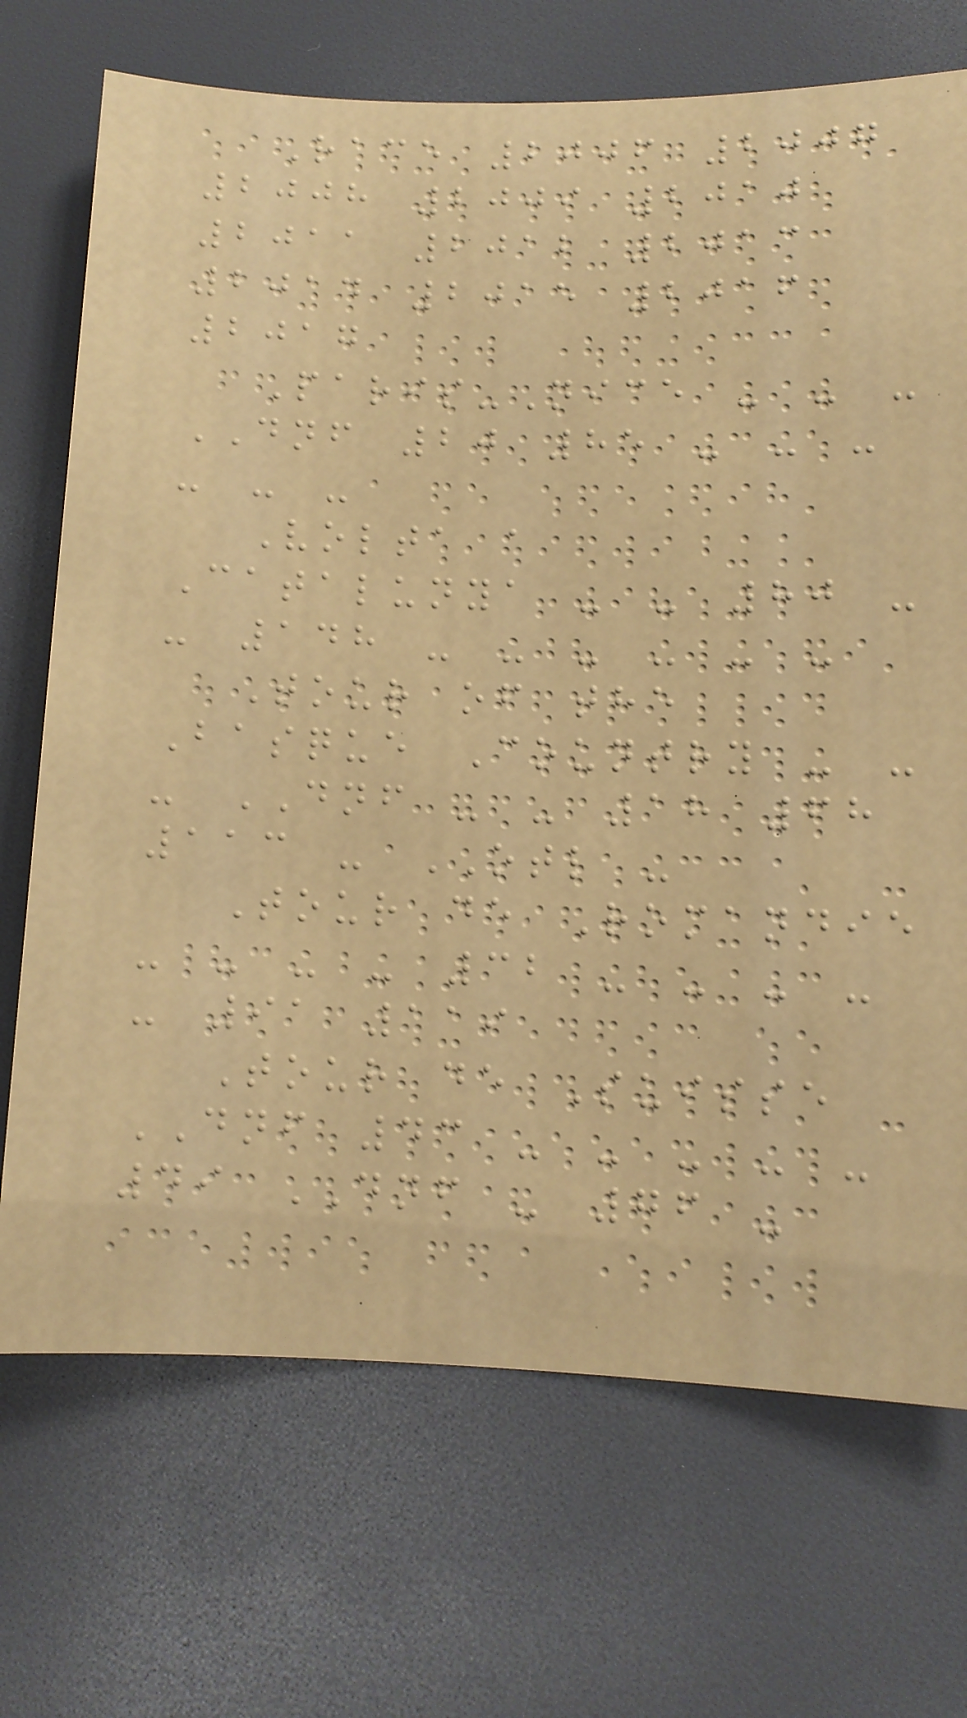Race 2006 2007
2008 2009 2010
2011 2012 2013
2014 2015 2016
2017
Paris-Nice - - -
DNF 20 85 - - -
- - -
Volta a
Catalunya - - 80 -
- 148 - - - - - -
Tour of the
Basque Country - -
- DNF - - 18 68
113 - OTL -
Tour de Romandie
- - - - 32 - - - -
- 91 119
Tour de Suisse
DNF 43 - - - - -
49 DNF - 76 -
